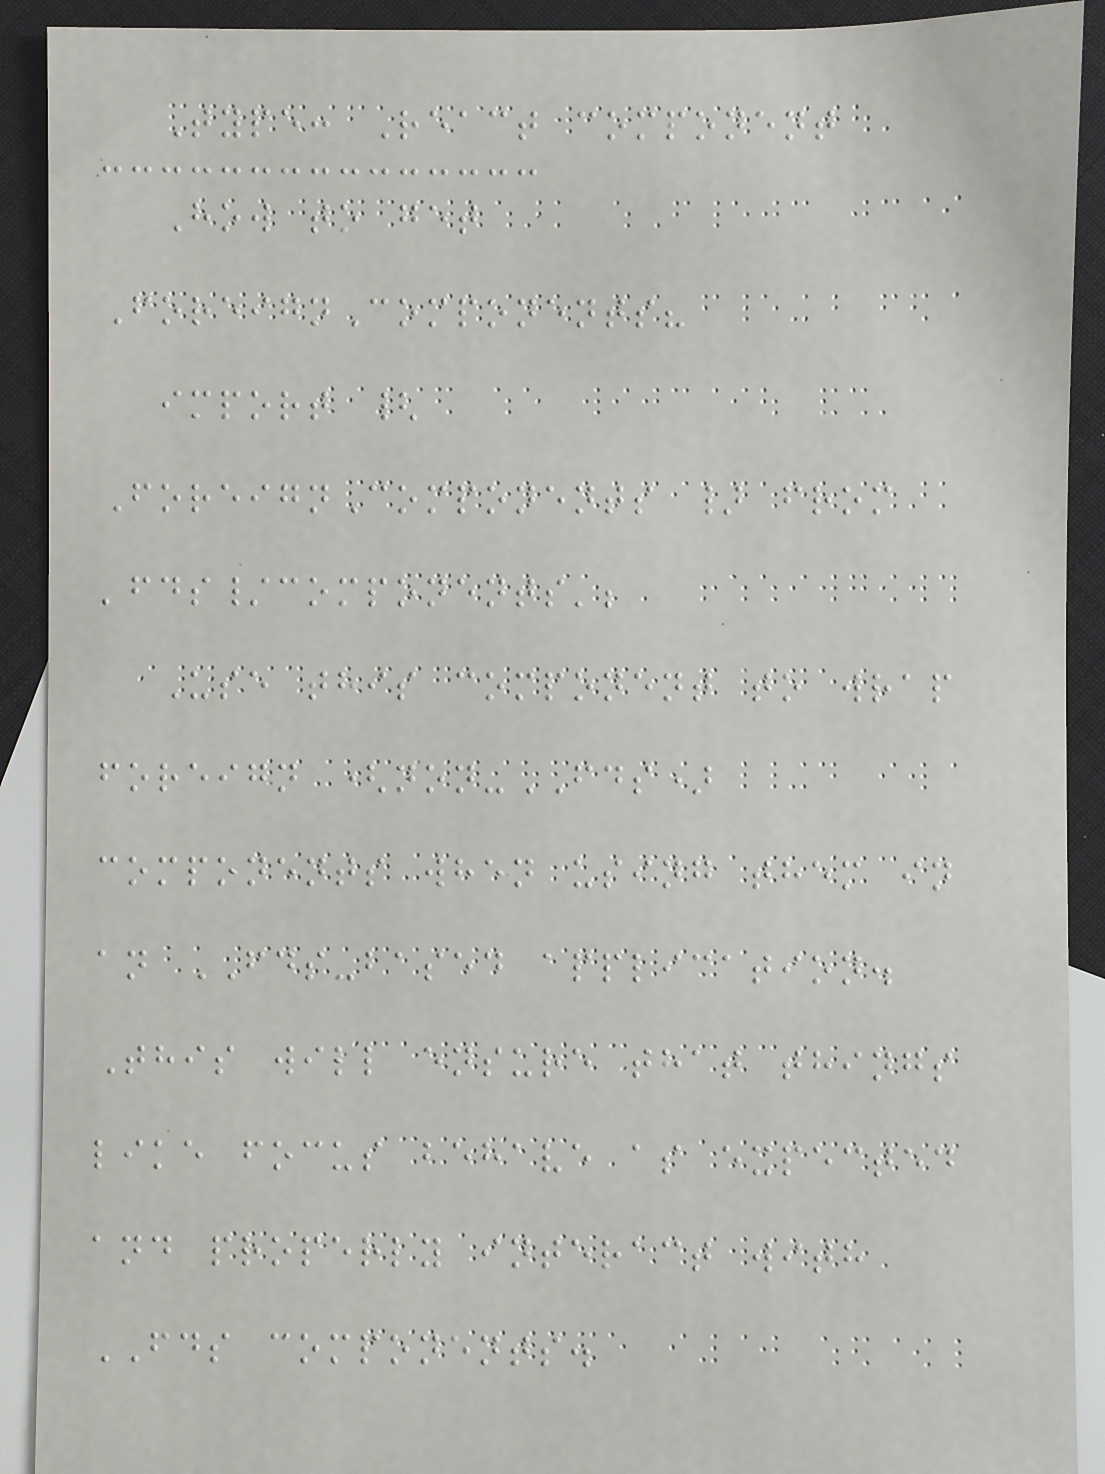Type: React component
How to get
ForeignComponents?
import {
ForeignComponents } from
'fds/components';
Use this component to wrap
foreign (non-FDS)
components when using them in
an FDS-based application.
This will ensure that things
like focus behave as expected
and properly interact with
FDS components.
